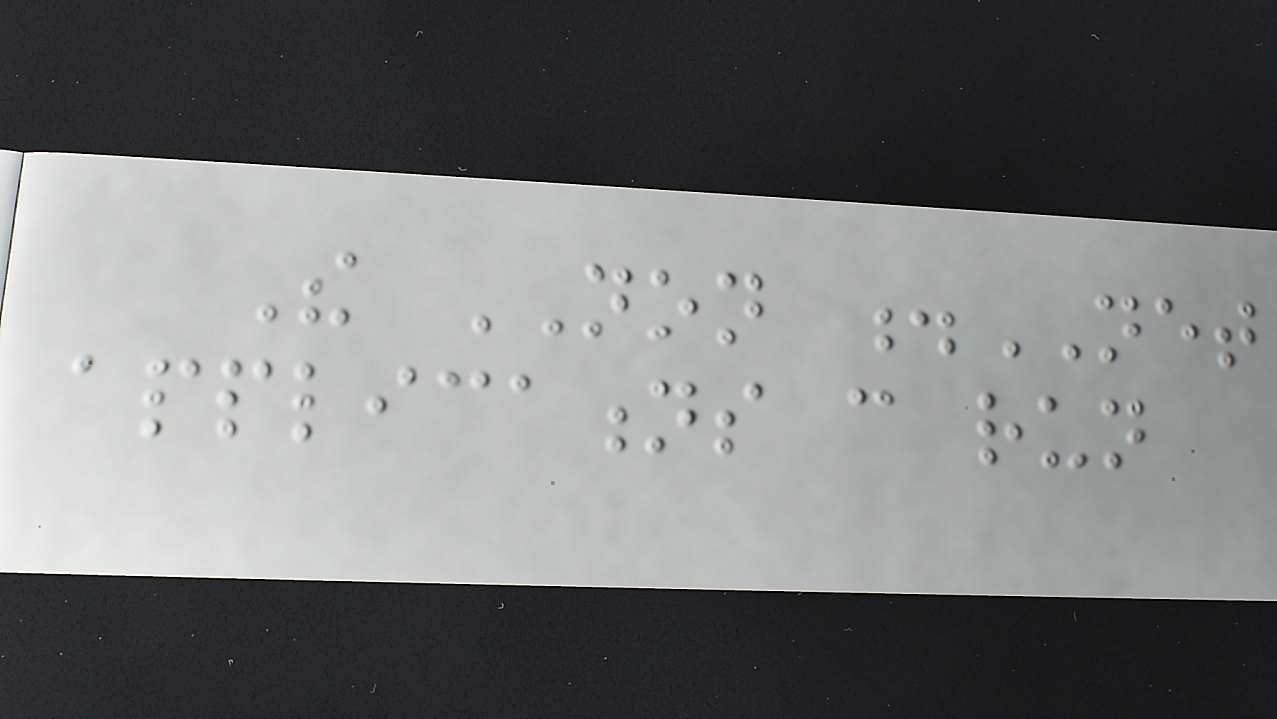The NON .NET
applications can run
